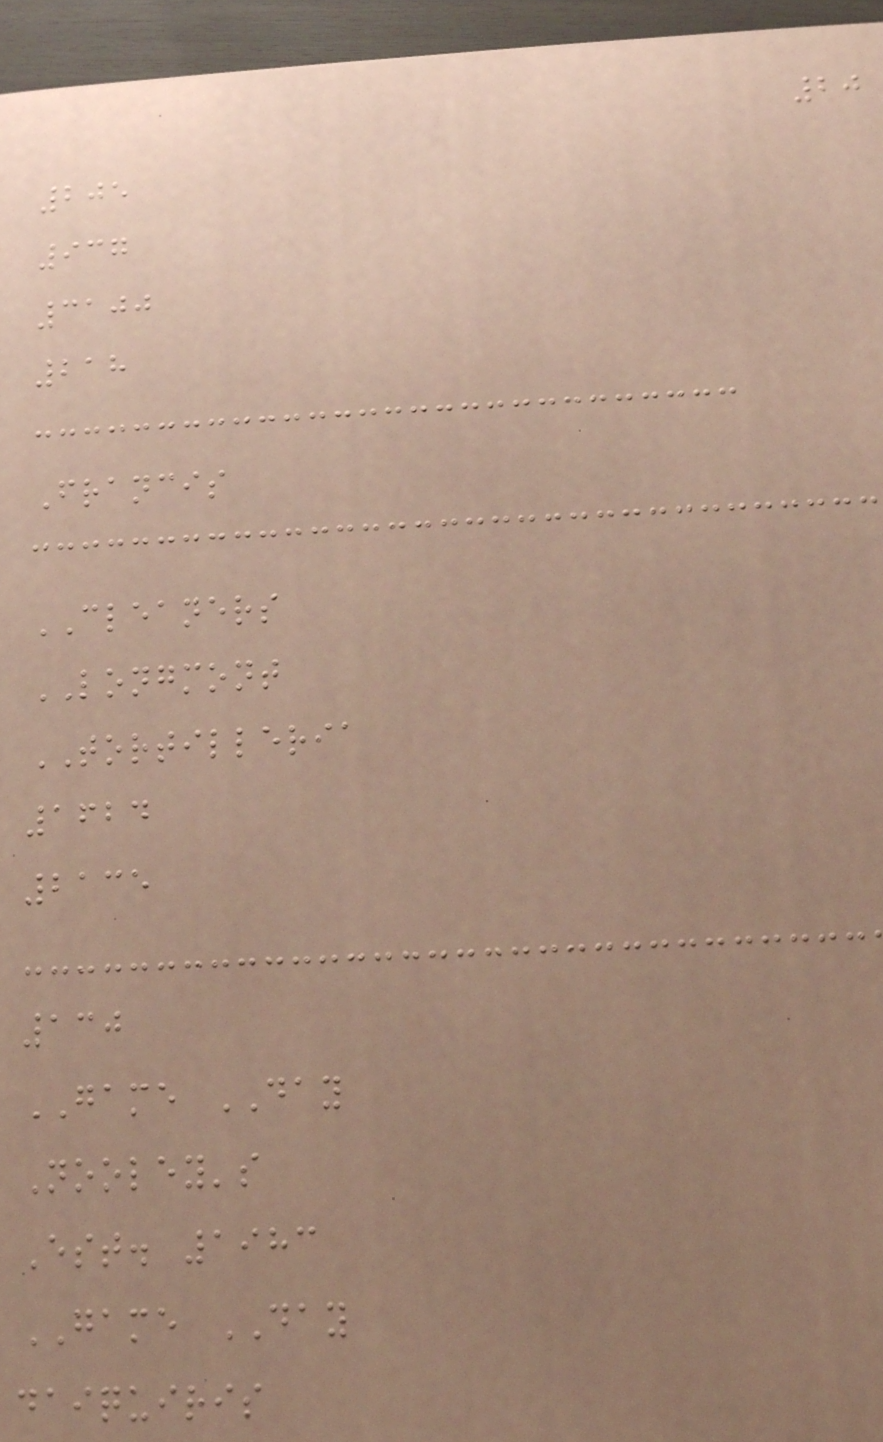20
205
937
3100
218
Francis
CLEANERS
LONGMONT
TORTILLERIA
1624
2135
130
GAME DAY
Nooley's
Est. 1983
GAME DAY
daiquiris
